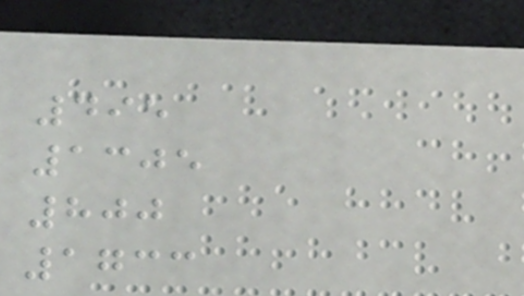495
1305
800
1733
